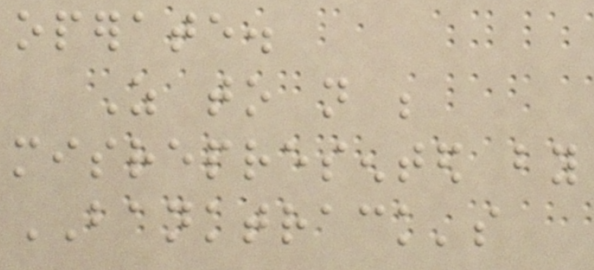operate.
As to not be
misrepresented by
BANKTRACK's
